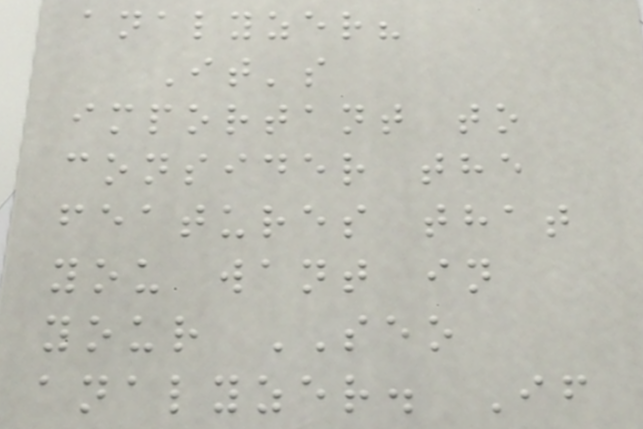analyzer?
It's
important to
consider the
features that
you want in
your SEO
analyzer. If
